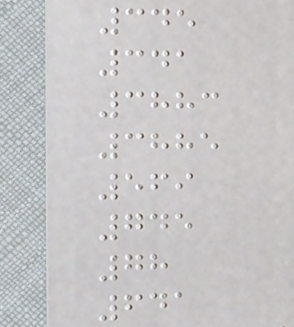345
341
3883
3885
569
745
78
641
